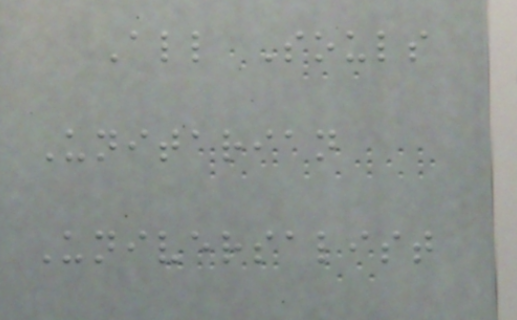All Souls
Unitarian
Universalist
